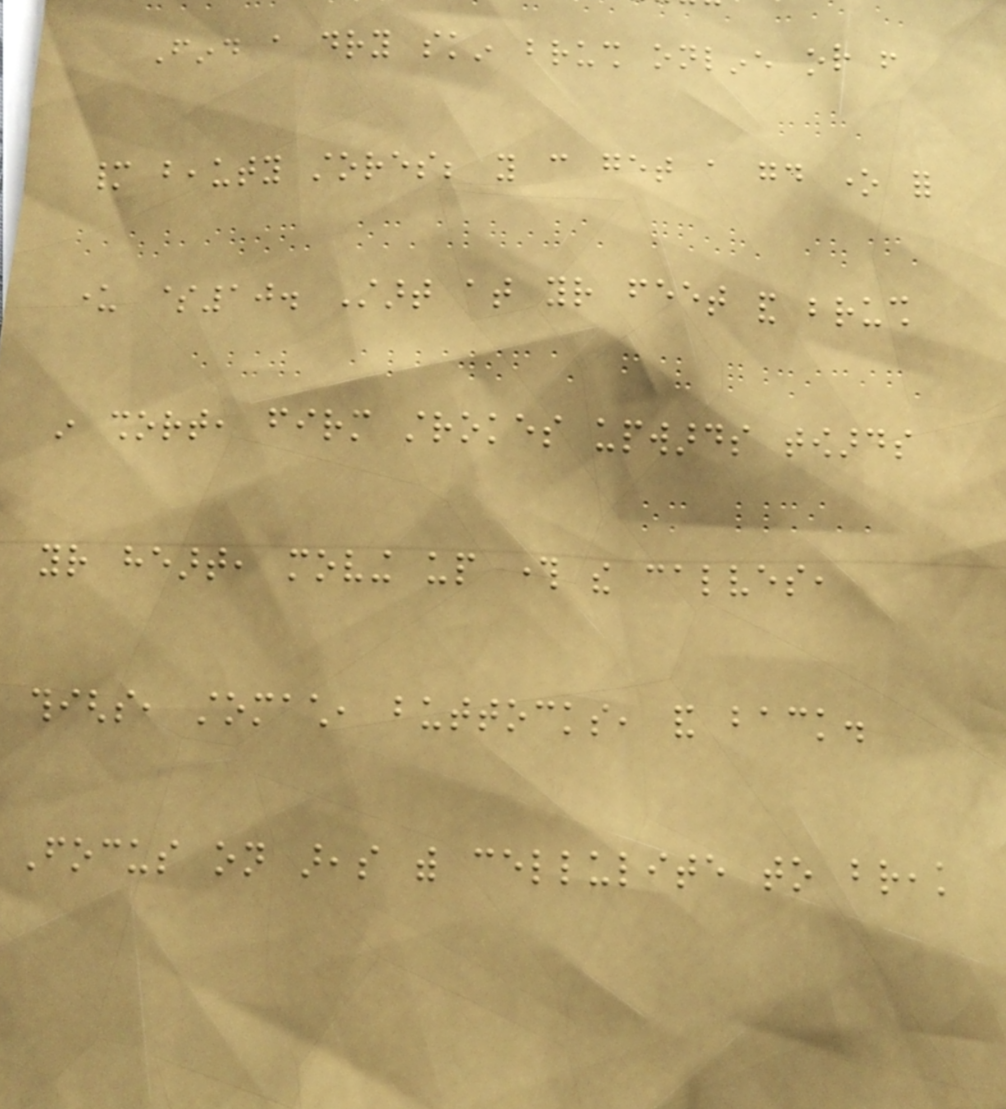Find a dry skin brush online or from
many beauty stores; you can get a good one for
under $10. Start at your feet and brush
in short, firm strokes upwards towards
your heart, moving up through the calves,
thighs, stomach, buttocks, and back.
Focus on areas with cellulite to break
